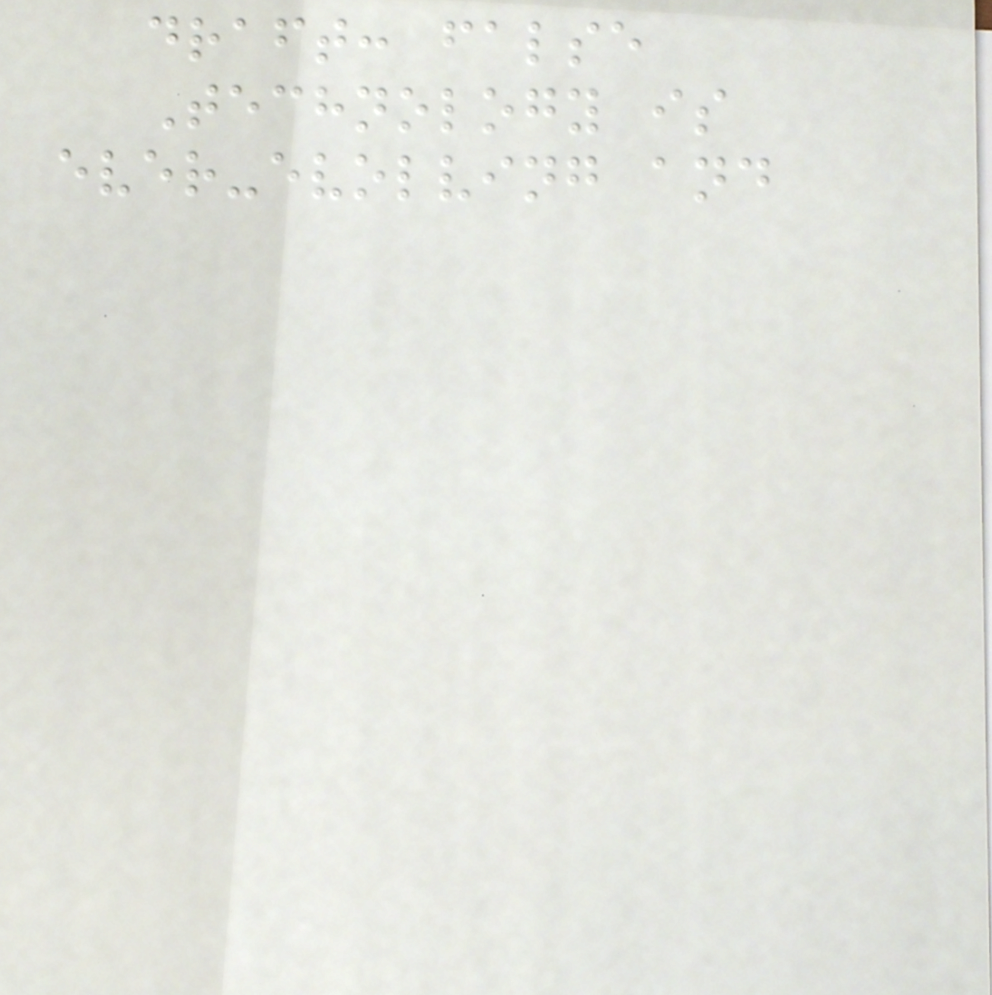draft: false
Technology is
ever-evolving and
